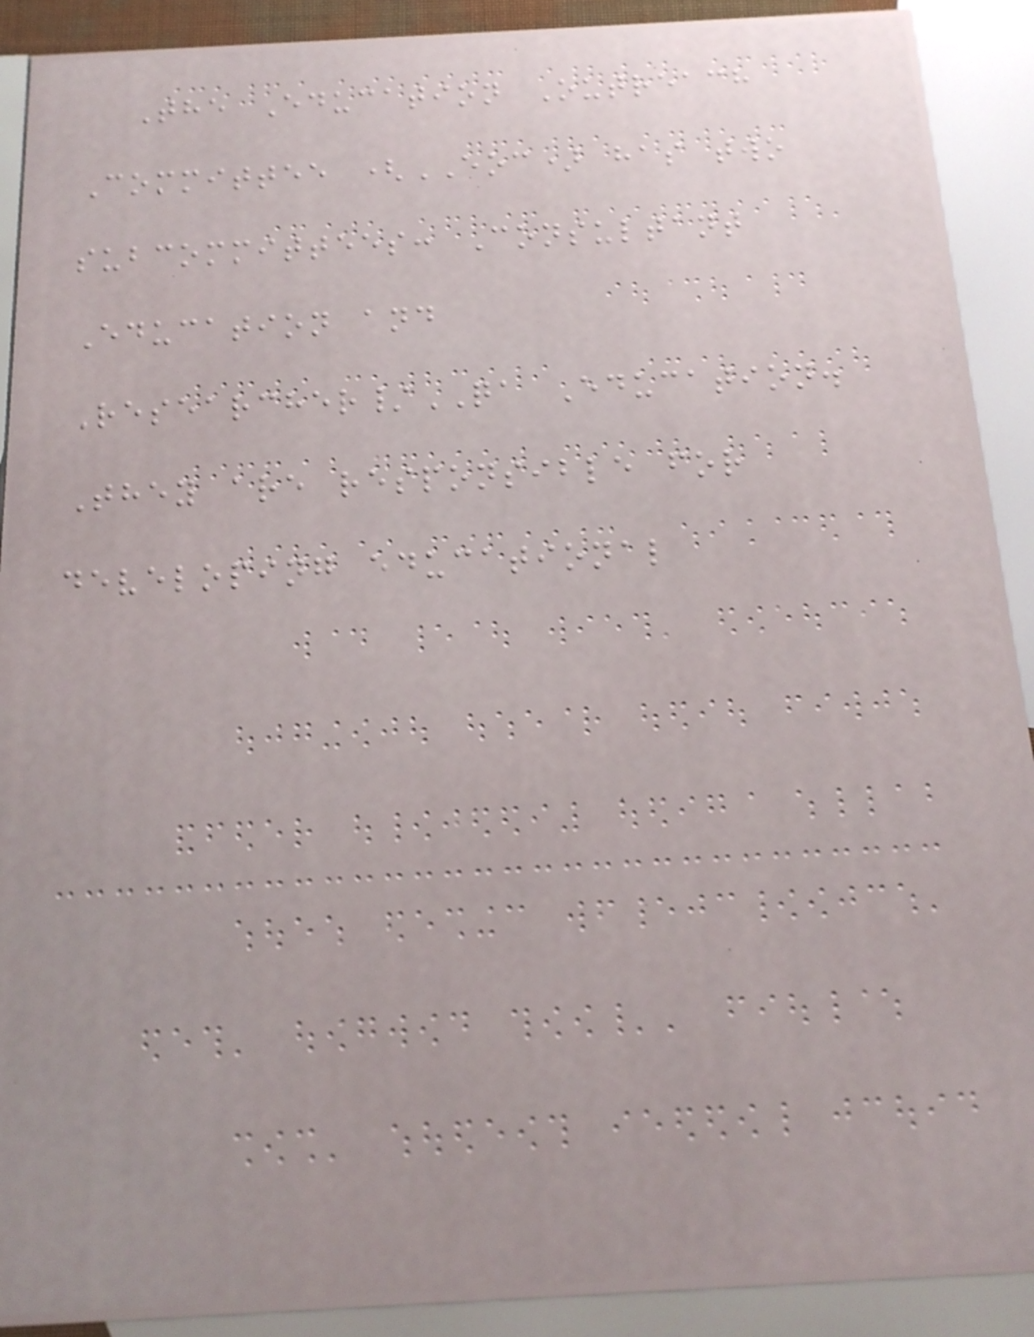The Education Outreach
Committee (EOC) has two
subcommittees: Consultant
Education and
Researcher/QA Education.
They are responsible for
developing educational
